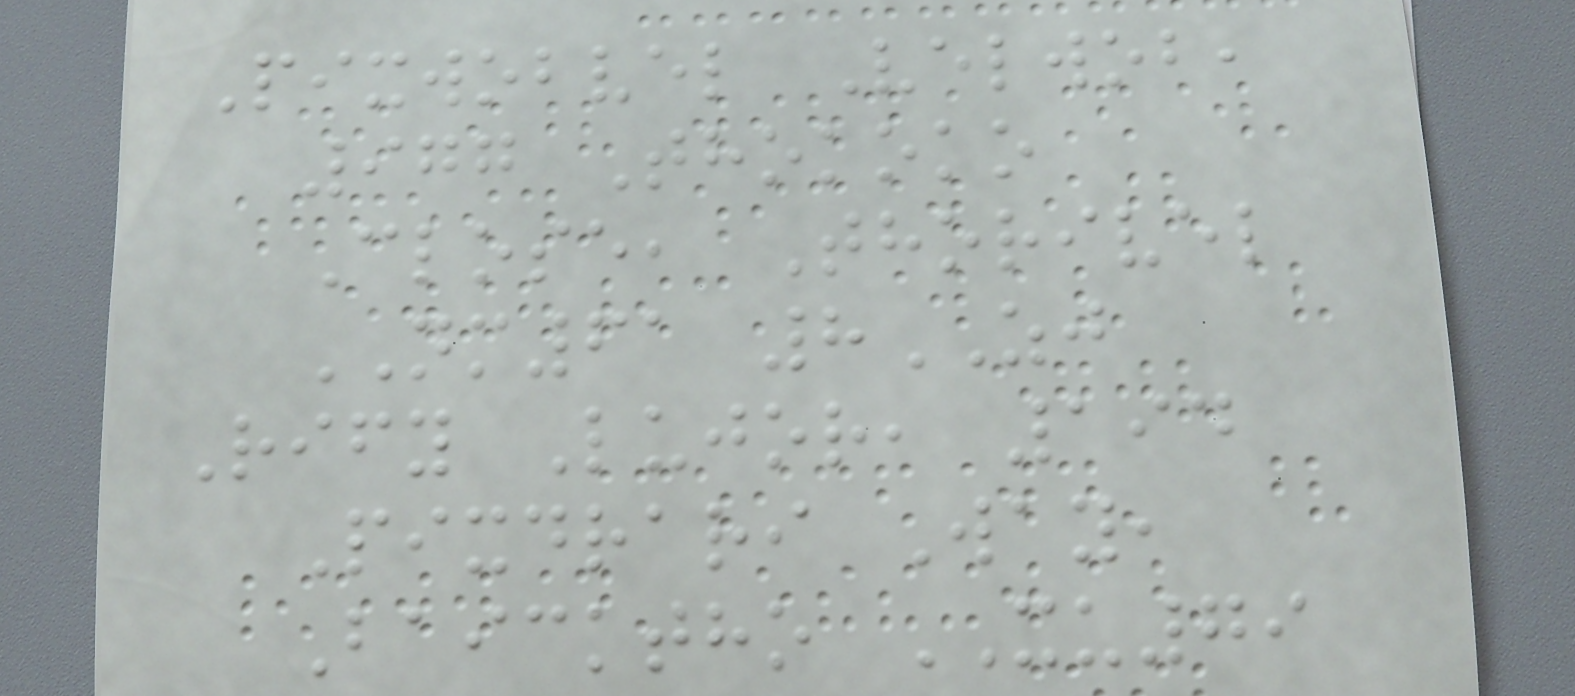Pixwobvel Velwob,
977 Thokoko
Close, Thorivel
NM61 8ZJ
Rify Lujor, 194
Pixdrari Way,
Baicktho XU79
